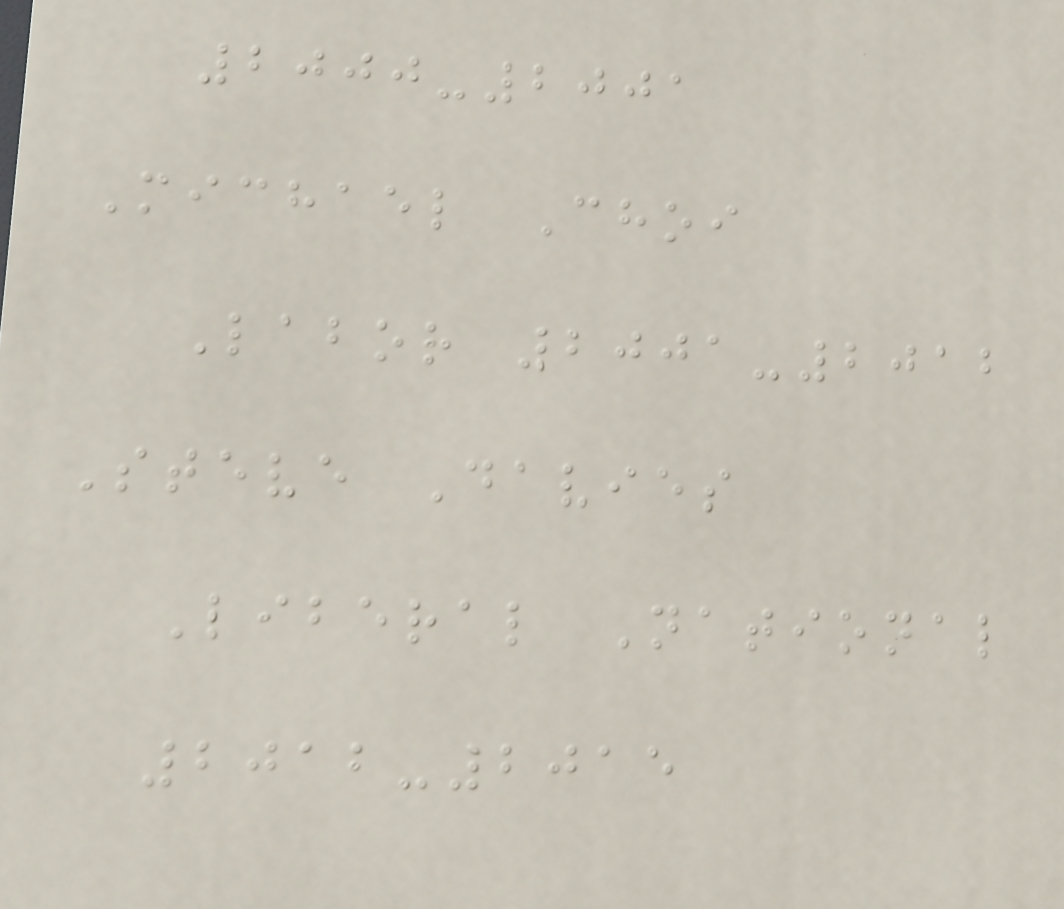2000-2001
Michael Choi
Labor 2001-2012
Steve Davies
Liberal National
2012-2015
